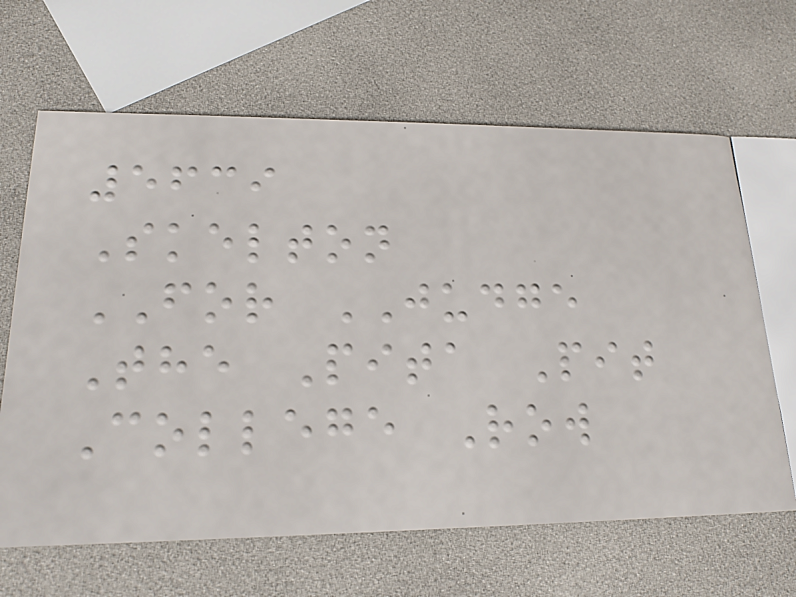5639
Skelton
FOR JUDGE
The Pita Pit
College Row
